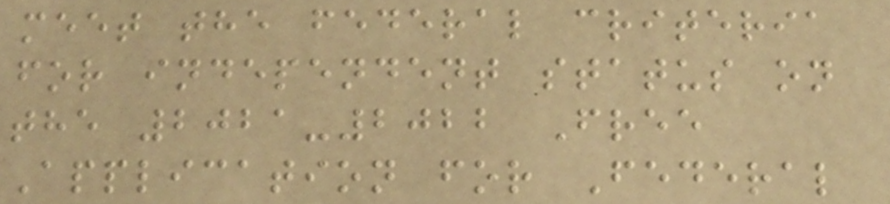meet the federal criteria
for independent status on
the 2021-2022 Free
Application for Federal
